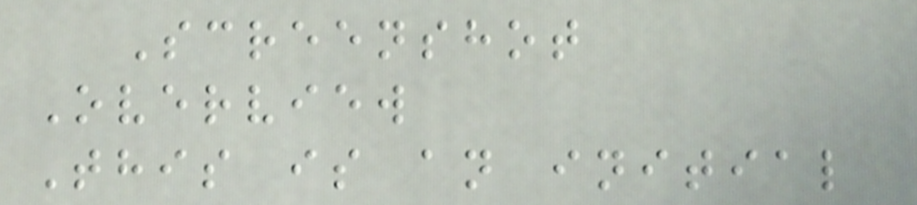Screenshot
Overview
This is an initial
